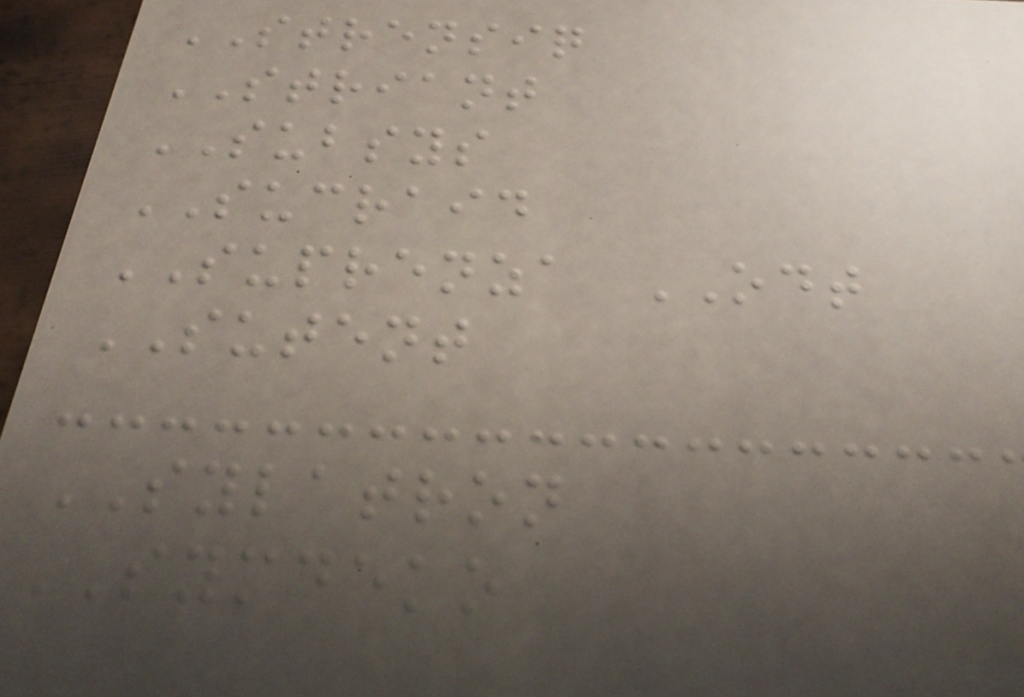STRENSIQ
STRIANT
SUBSYS
SUCRAID
SUPRENZA ODT
SUTENT
SYLATRON
SYMDEKO
